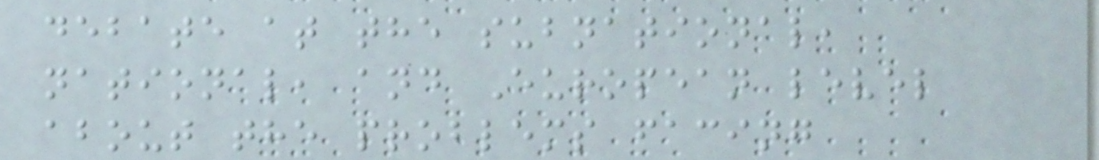debate at the subnational,
national, and European level
about the problems facing
